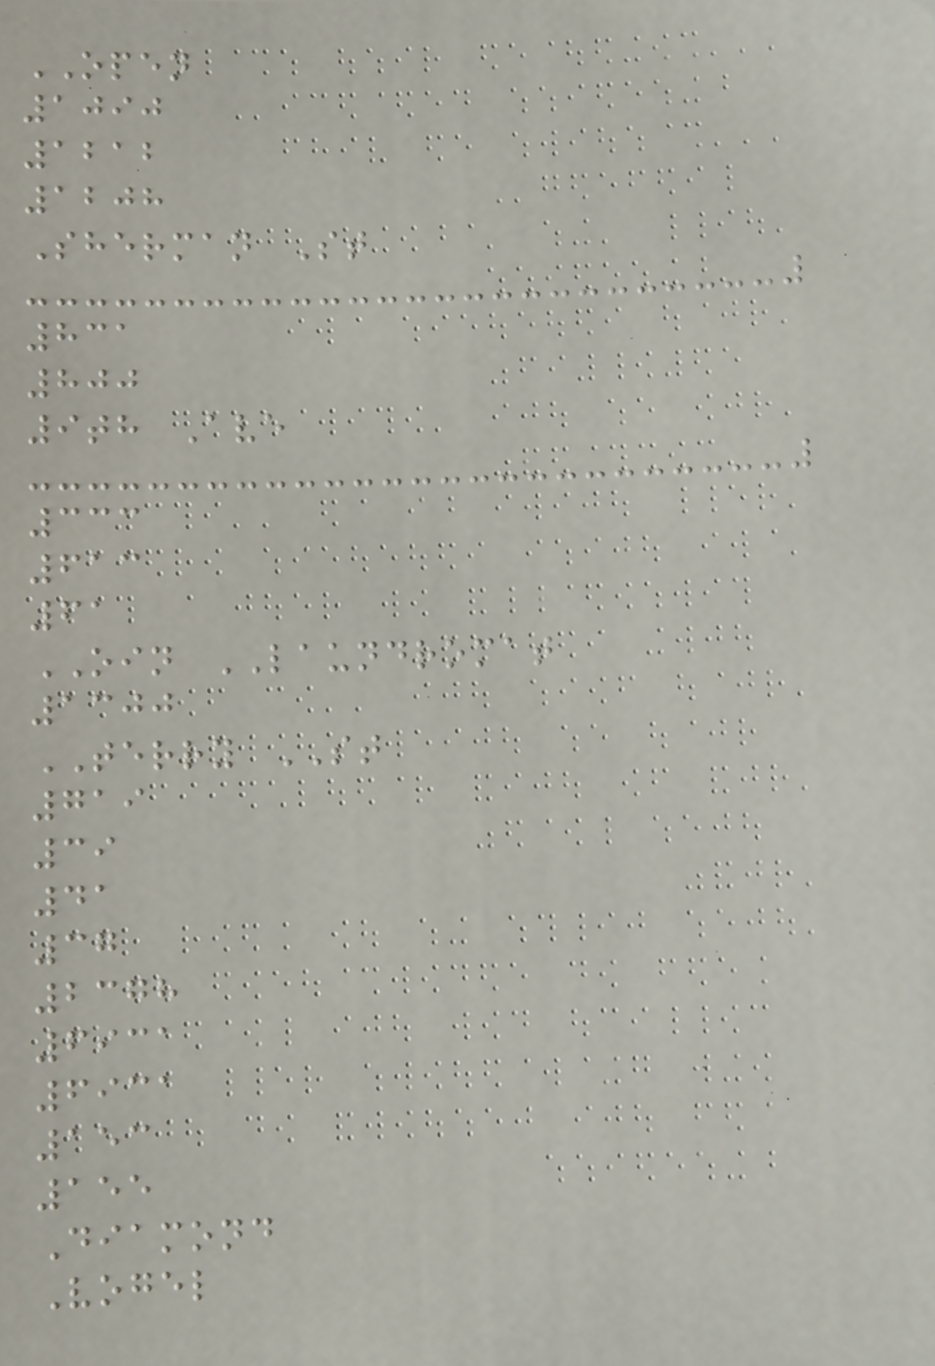OPEN
1090
1212
1208
Sherman St
831
800
9th Ave
333
613
61
OIN LAUNDROMAT
1300
TERRY ST
719
39
41
37
2378
6931
6931
153
155
Diamond
Vogel
